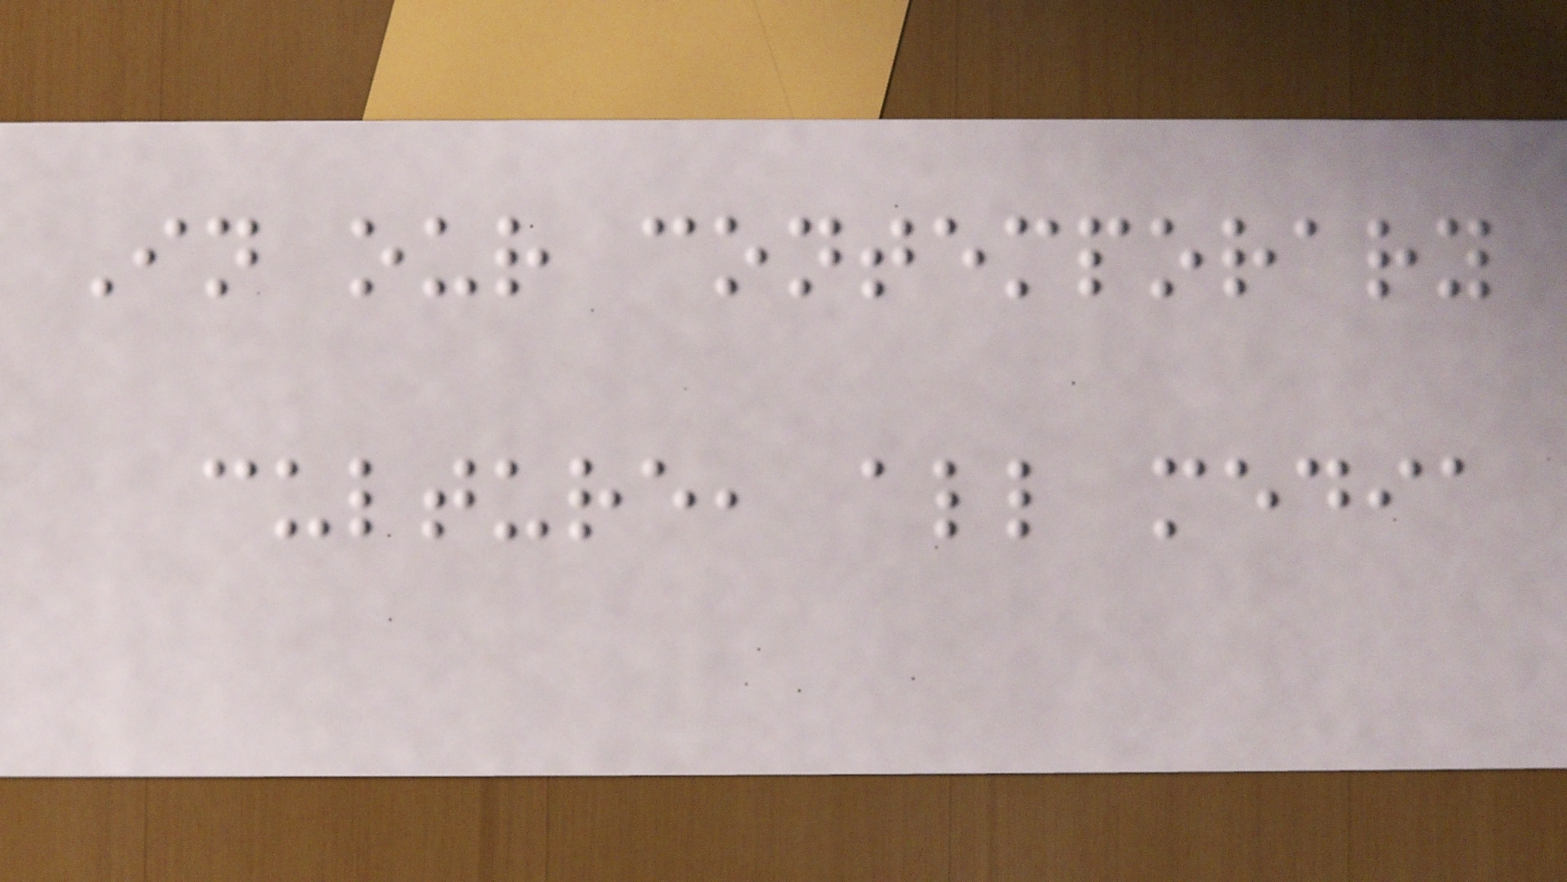In our contemporary
culture, all media
